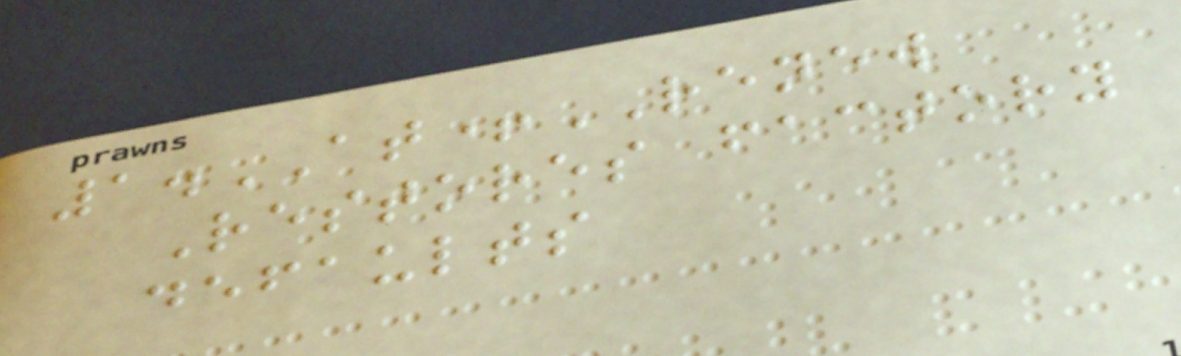1.AT+RENEW
Restores factory
defaults
